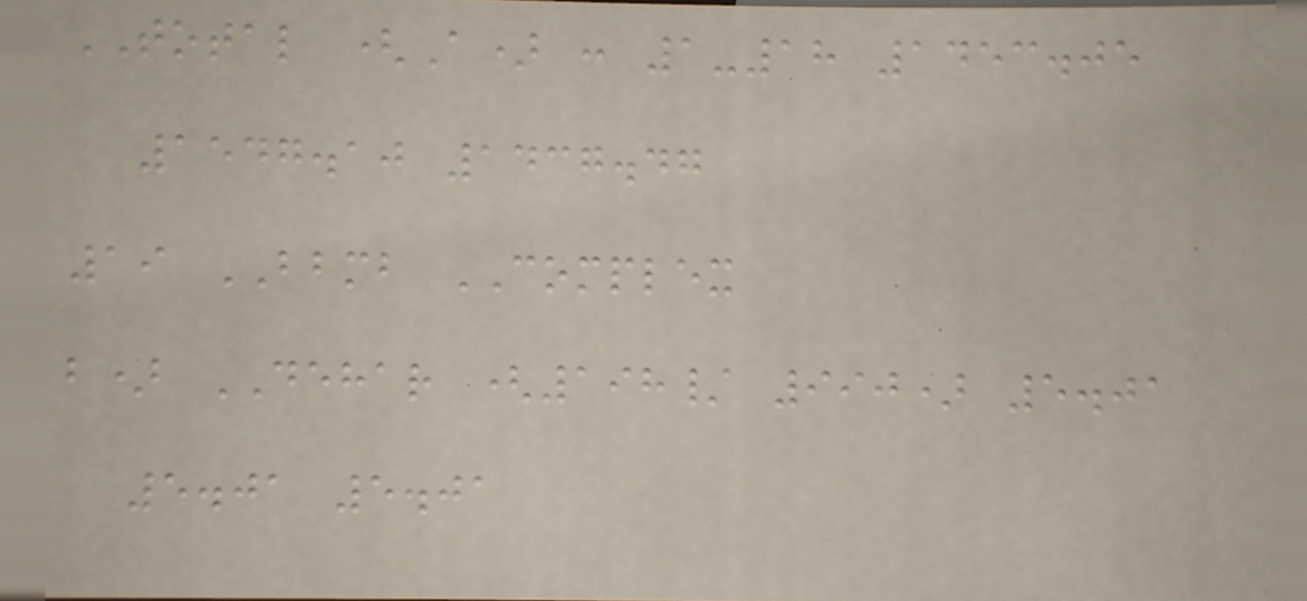TOTAL (A) : 1-18 1453.05
1547.10 1437.47
19 BBMB COMPLEX
b) DEHAR (198/ 990) 5.01
5.01 5.01
